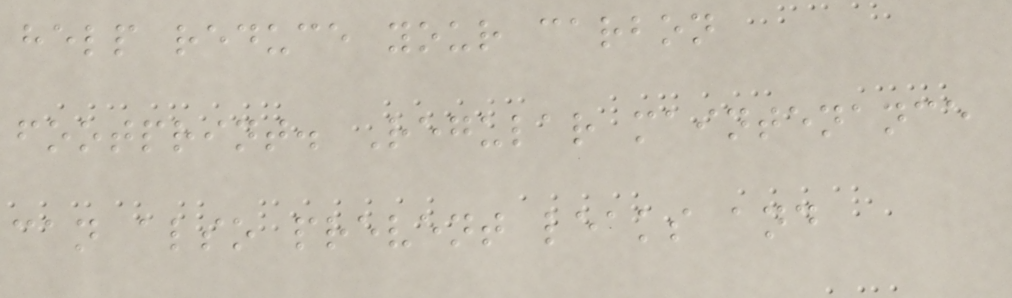help reduce your carbon
footprint. Regular maintenance
can also prevent leaks and
